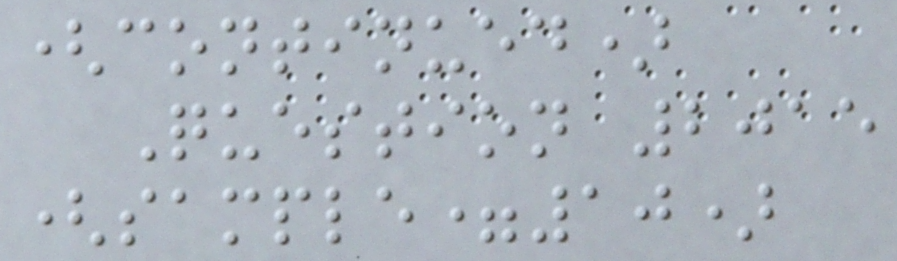(continued)
Question 2015
(sample=10)
